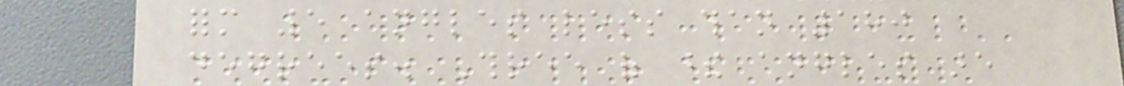form 5 angles less than 180
degrees. Three of these angles are
